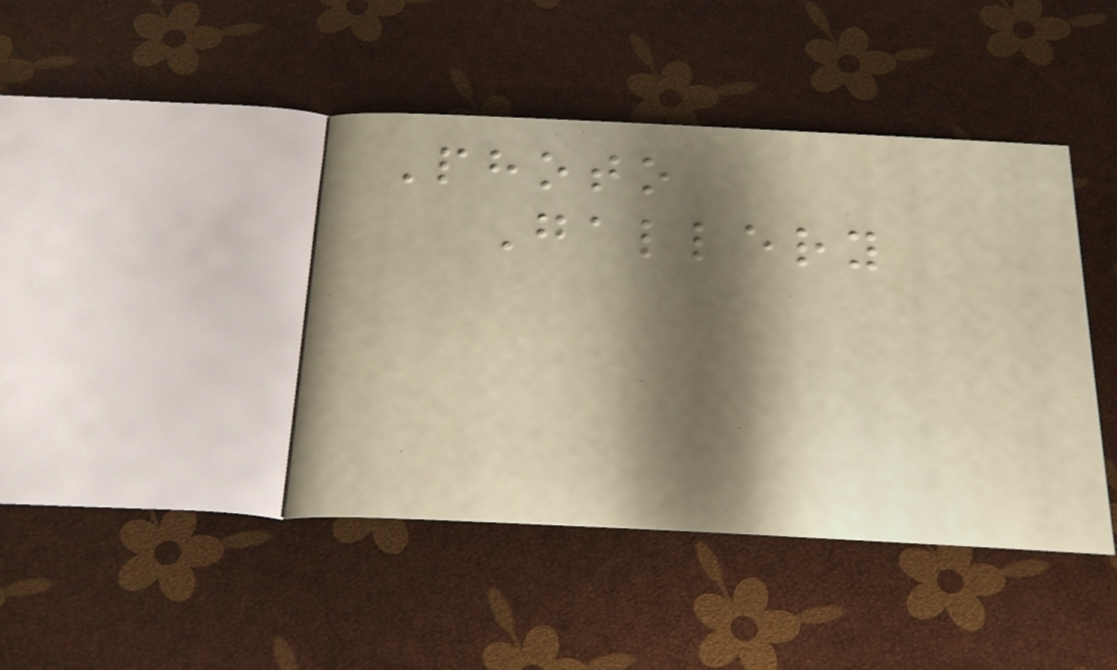Photo
Gallery
